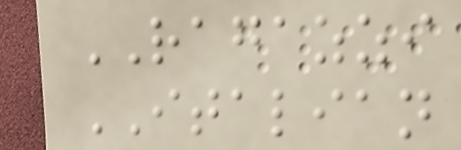RAGAZZI
ITALIAN
